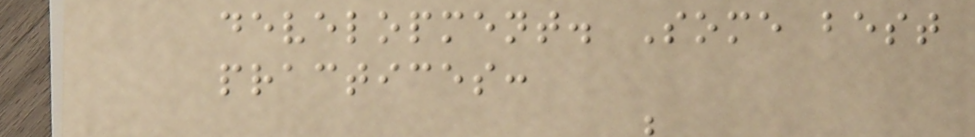development. Some best
practices:
